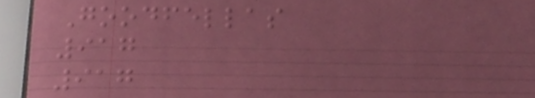Goodfellas
917
917
